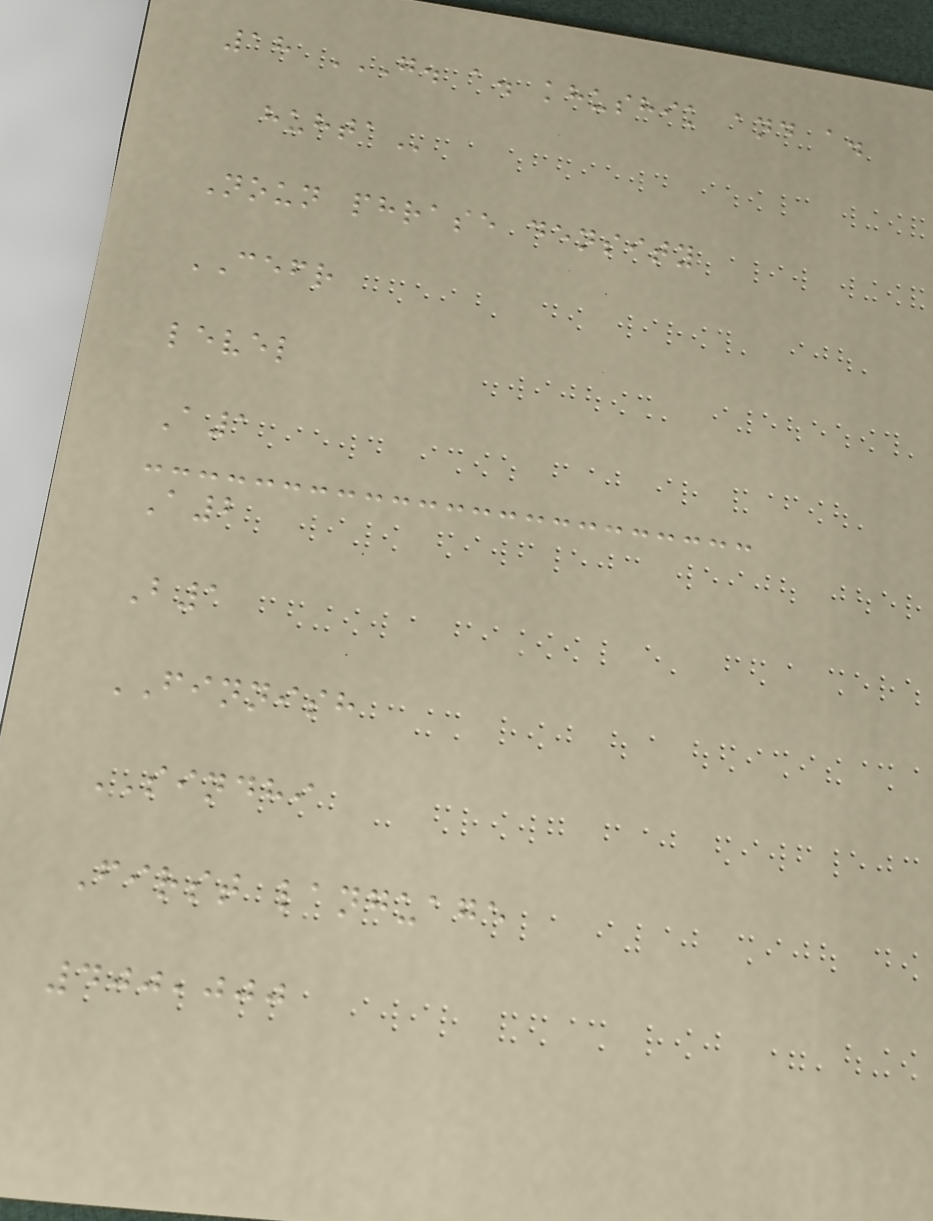18 G. A. KHUSHIK AND A.
HUHTA
Noun phrase density
CEFR
level
A1
A2
B1
FINNISH
SINDHI
First language
400,000
